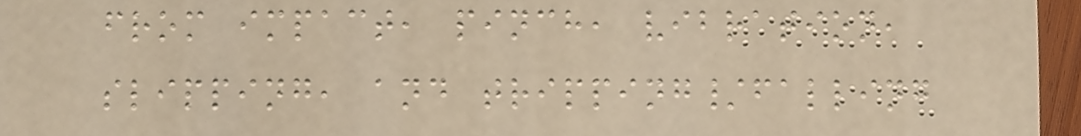from impact, pinch, vibration,
slipping, and tripping/falling
